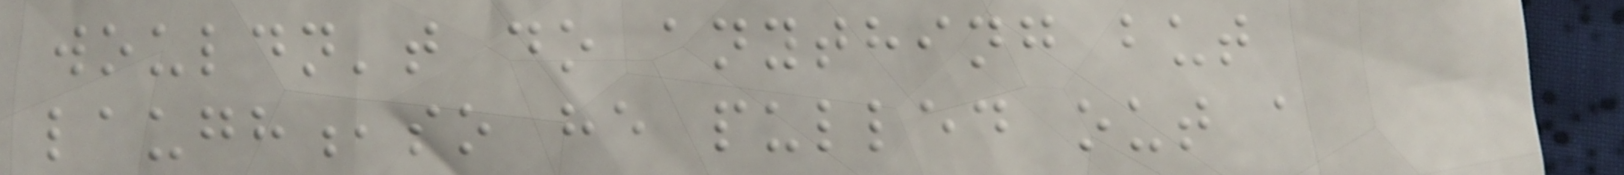wouldn't do anything but
laugh,so he pulled out a
